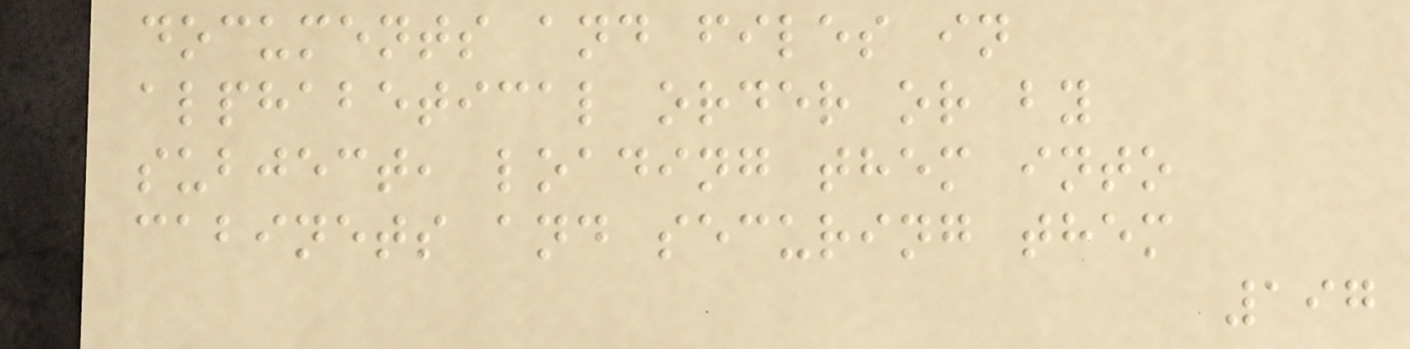documents and files in
alphabetical order or by
subject, loading them into
cabinets and securing them
197
